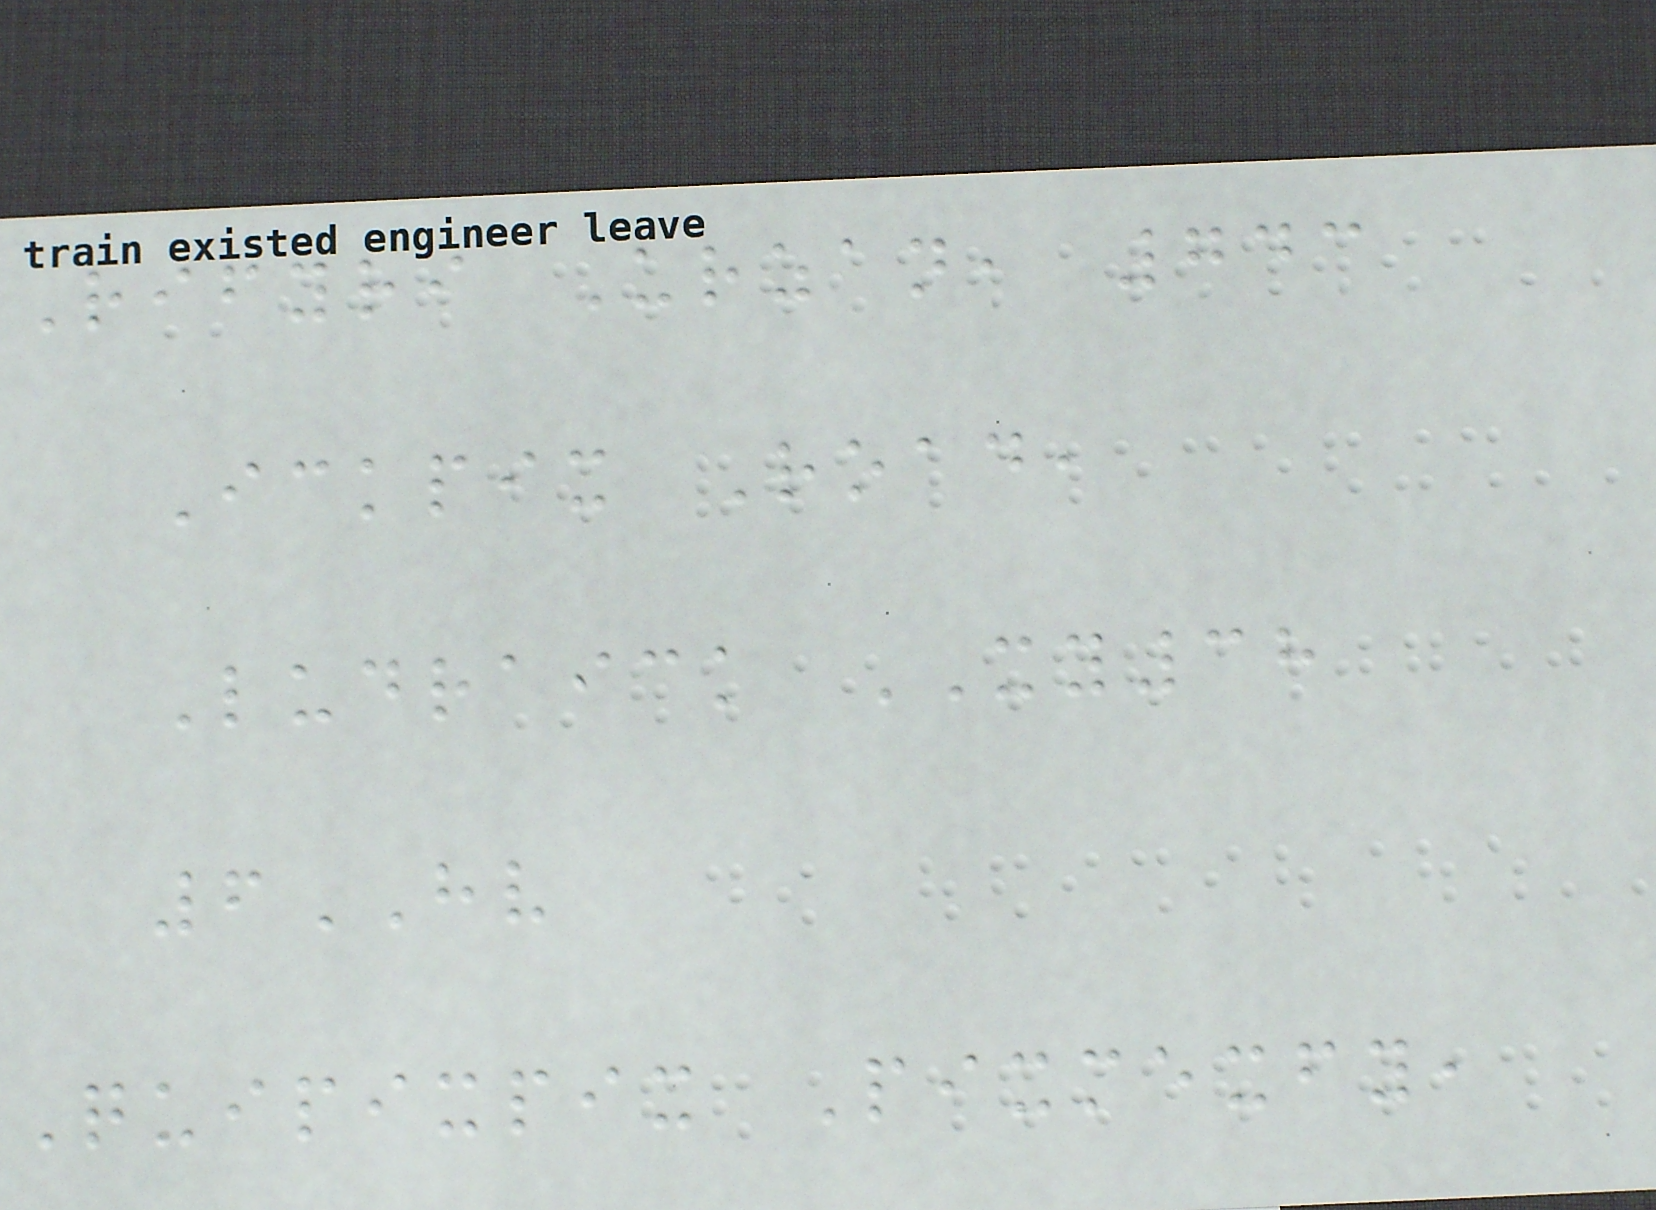Rifyri Urzan, 743
Ickpix Road,
Ludraick XY38
6HV
Quipixpix Pixmexfy,
